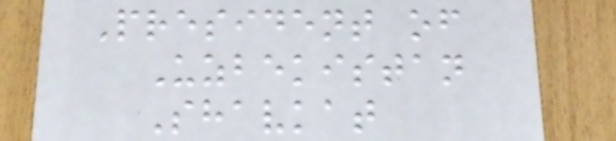President of
Uzbekistan
Shavkat
